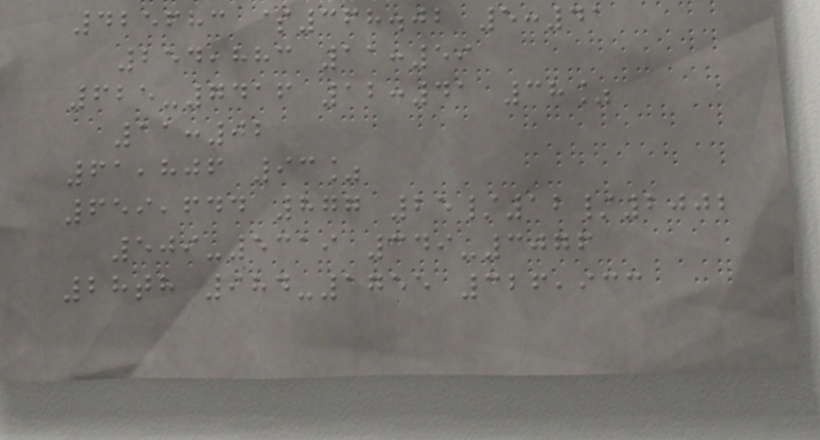425683 $368.02 5:41
254,883 11:59
625-7416 12:41 38%
11:02
61,806 93%
659,644 877 25/12/2002
509-5319 349-3076
28th 984-1755 326,933
